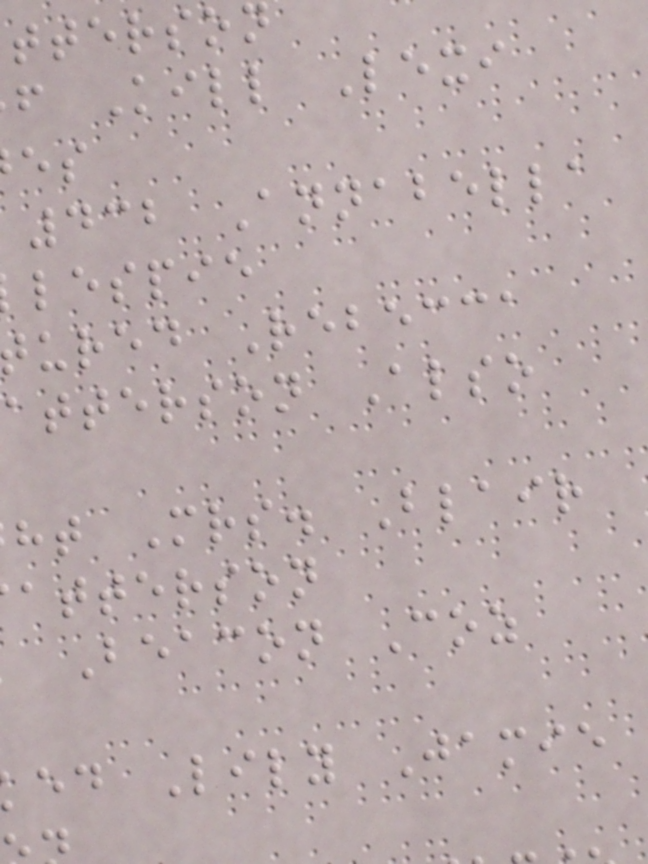tterson
f Kill Lexi
432 Annabella
lespie
ured Rebecca
atterson Also
ht Mrs. Blair
atterson
Beacon Coz
ed Lily Jamie
